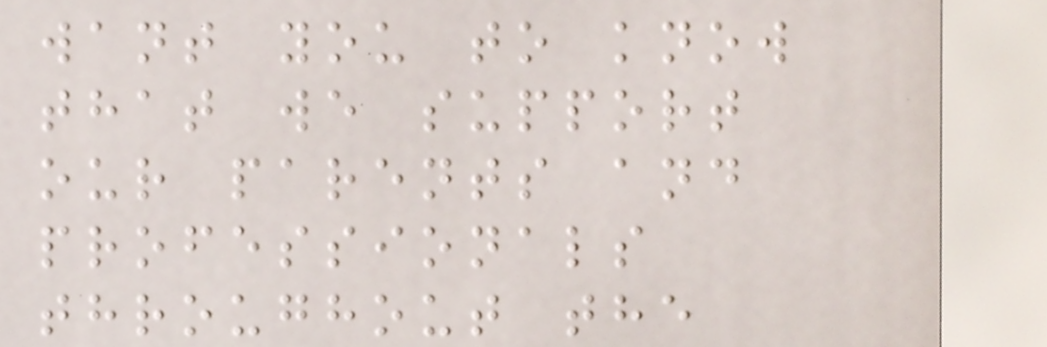want you to know
that we support
our parents and
professionals
throughout the
